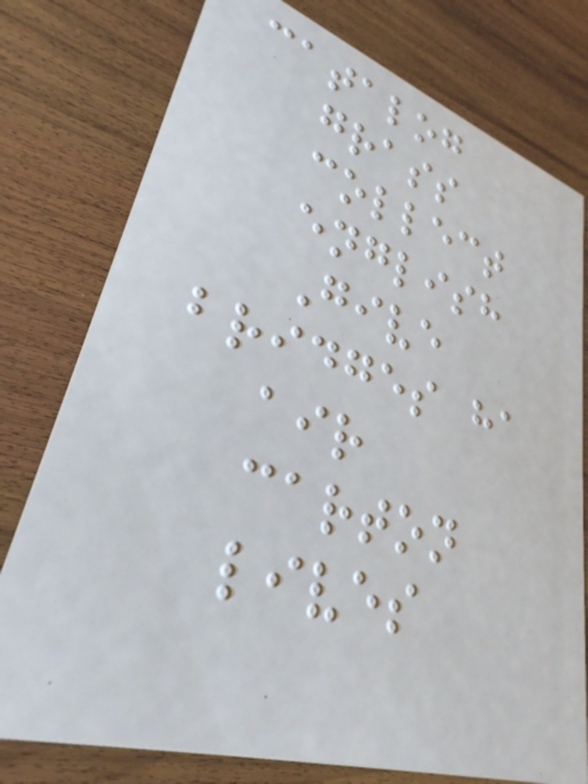catalog
grass
collect
english
Give
bridges ha
air
carton
lives
